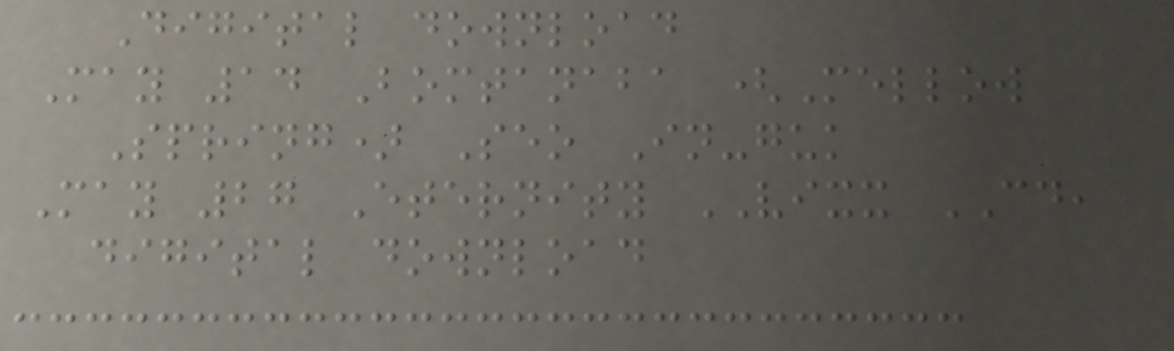Digital download
May 14 Bomtanaba (Mellow
Spring) Seo In-guk
May 27 Eternity VIXX CD,
digital download
